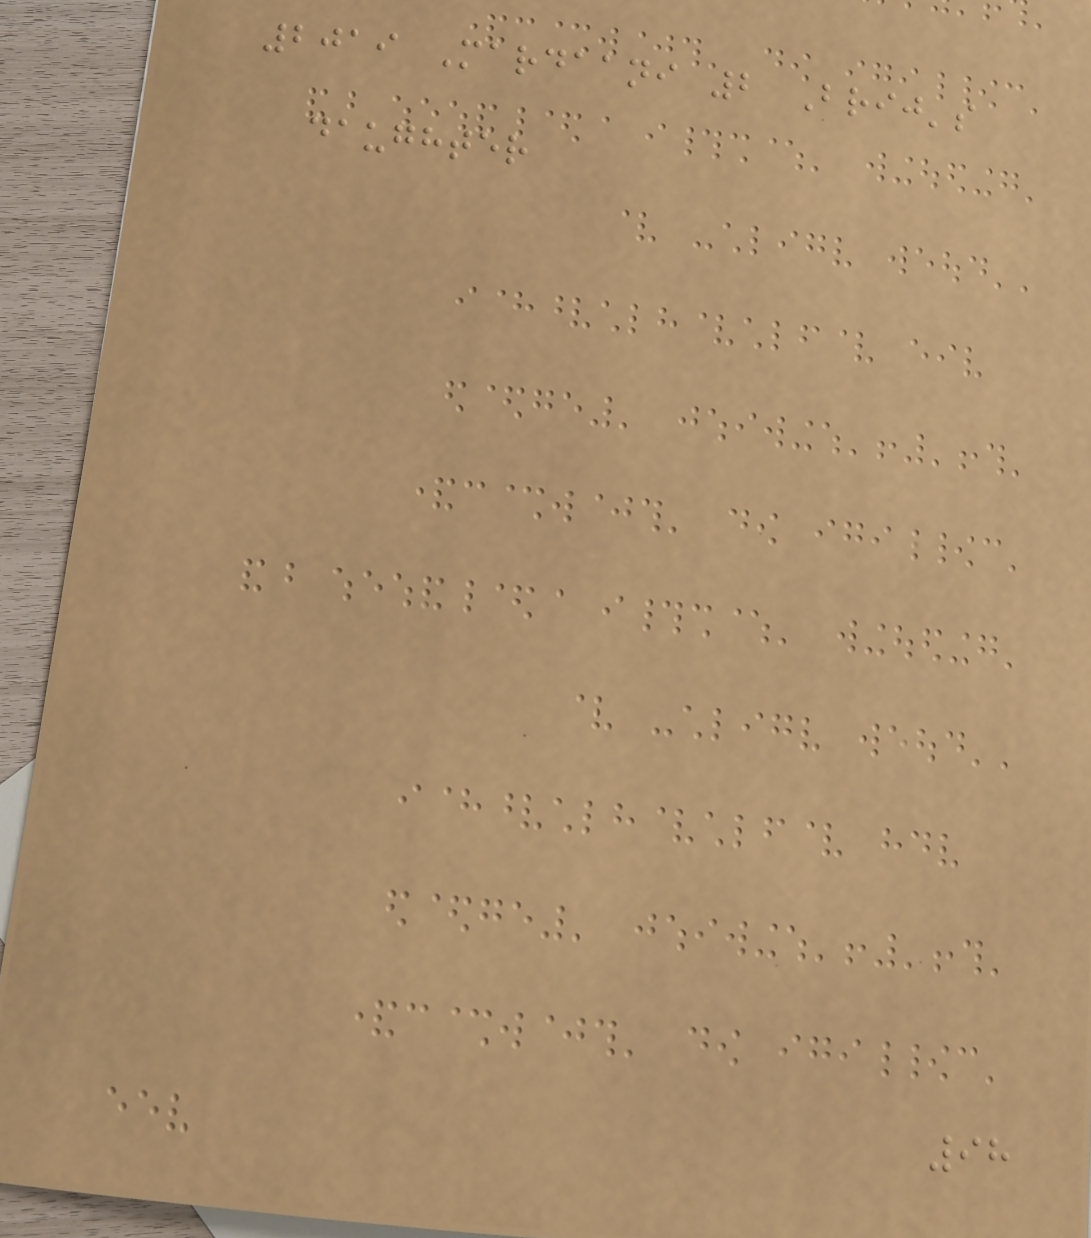2019 Mardaani 2 Brij's
daughter
98
